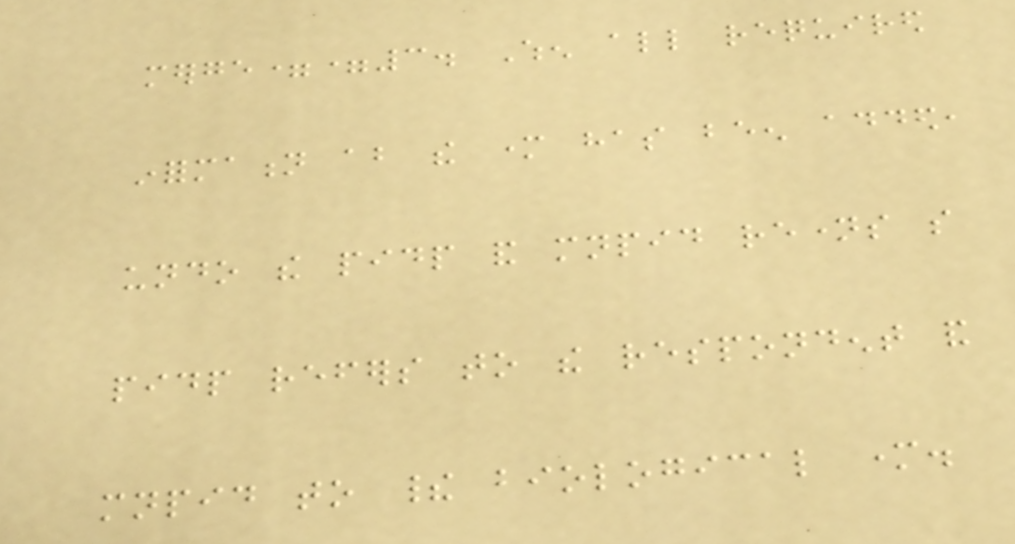merge==3. When all required
information about the mother has been added,
undo the pidp and mnpid renames so
pidp refers to the respondent and
mnpid to their biological mother.
